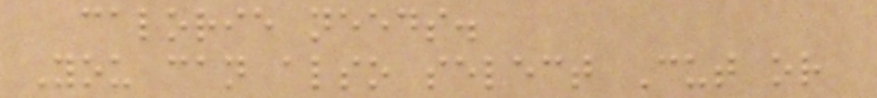calorie needs.
You can also select Cut or
